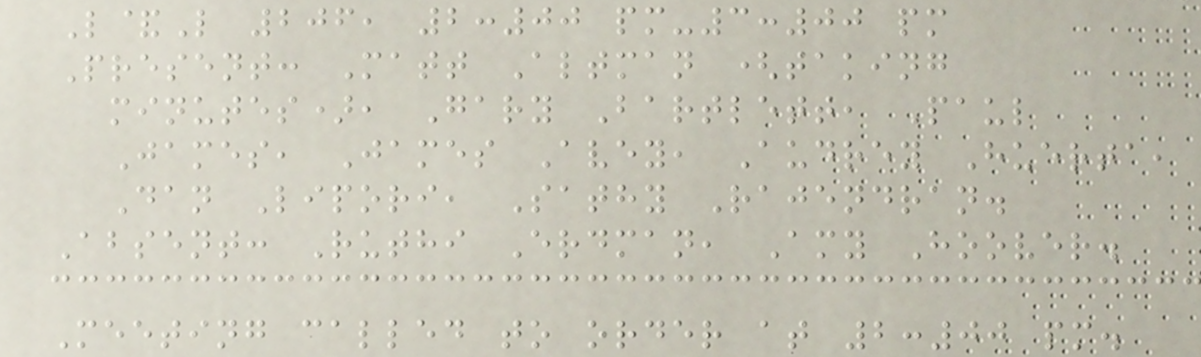L&L 206, 2:00 pm-3:00 pm
Present: Matt Altman (taking
minutes), Gary Bartlett, Paul
James, James Avey, Audrey Huerta,
Dan Lipori, Sathy Rajendran.
Absent: Ruthi Erdman, Amy Hoover.
Meeting called to order at 2:00 pm.
